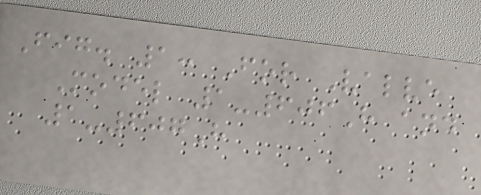Fig. 1: For Valve
Model 1-606H and
1-607H
